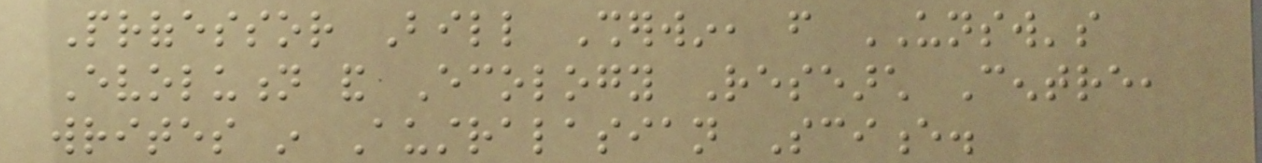Professor Bill Sherwin, from UNSW's
Evolution and Ecology Research Centre,
writes in Australasian Science.
